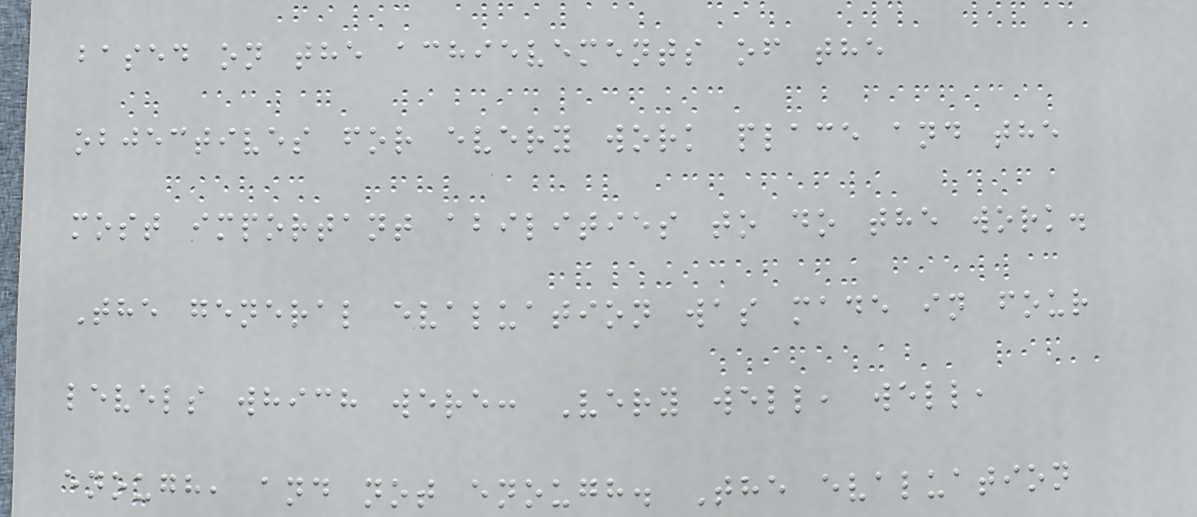based on the achievements of the
objectives for every work place and the
most important abilities to do the work.
The general evaluation was made in four
levels which were: Very well, well,
enough, and not enough. The evaluation
